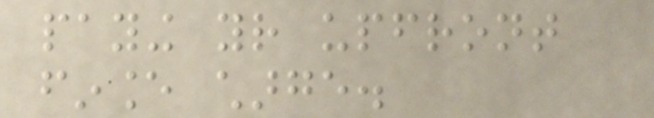paying your upfront
finance charge.
